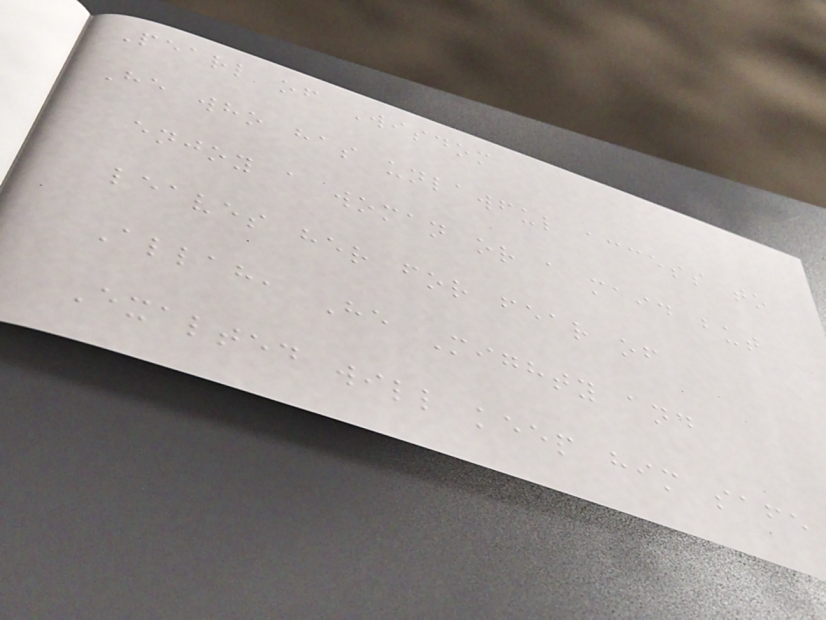Pearl of Wisdom
He who has unlawful access to
enjoy a woman or a maid but
leaves her for fear of
Allah, He Mighty and
Exalted will keep him safe
